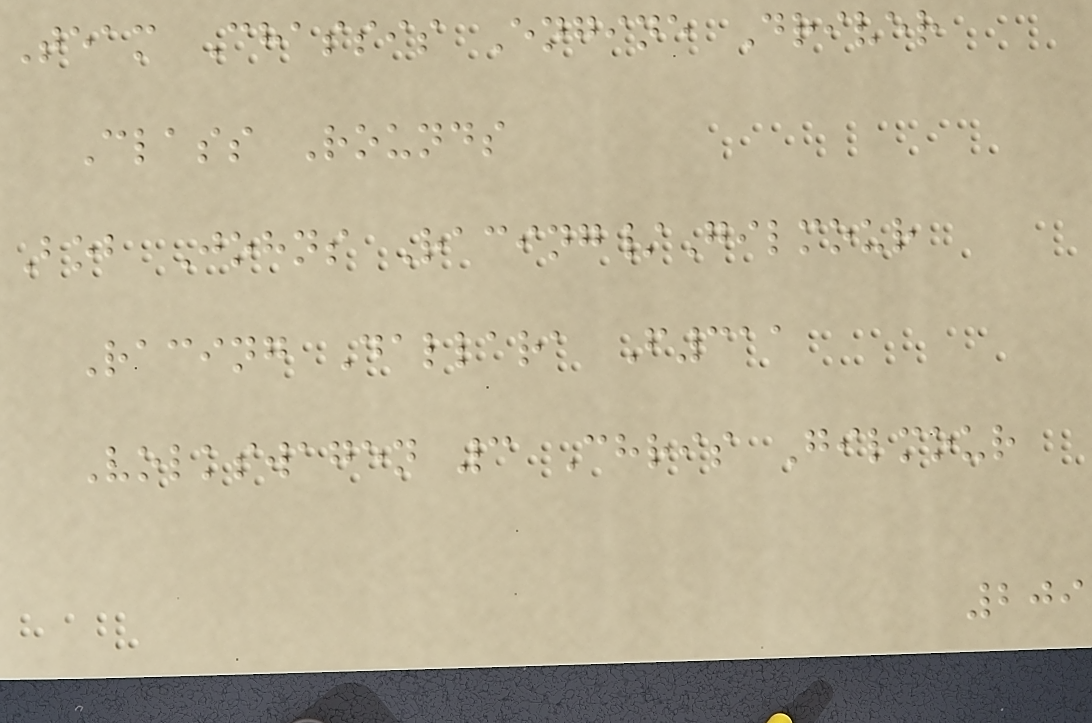Team Chassis Engine Driver
Class Rounds
Bob Johns Racing/Gilmour
Racing Dallara F311
Volkswagen 3 Chris Gilmour
209
